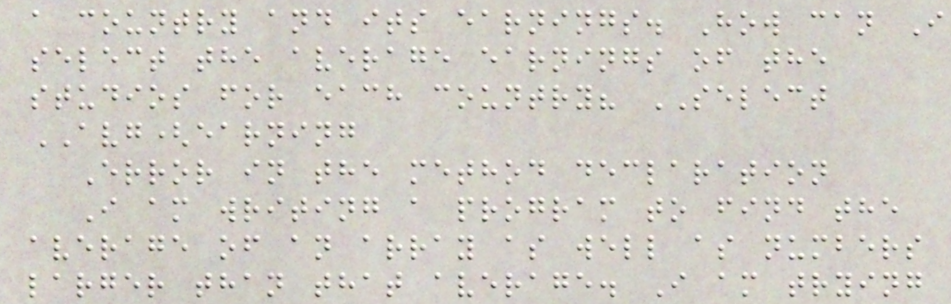a country and its earnings. How can I
select the average earnings of the
studios for each country? SELECT
AVG(earning
Error in the method declaration
I am writing a program to find the
average of an array as well as numbers
larger than that average. I am trying
